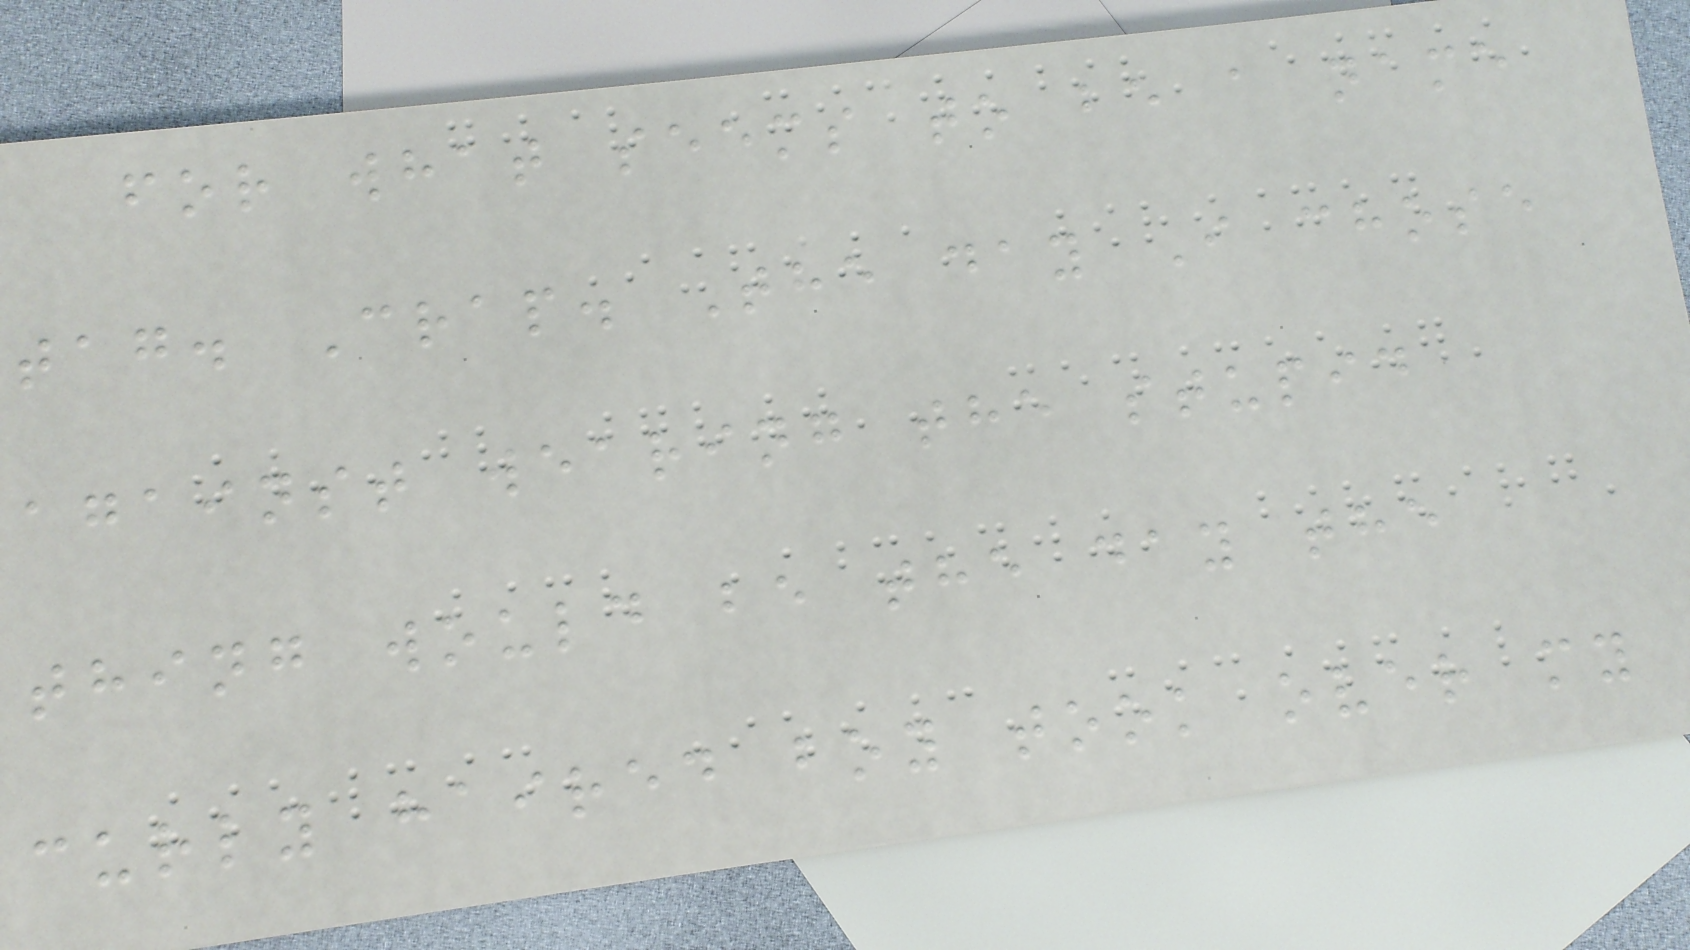for what seems to be a name
tag. Crap. The day I chose
against wearing the stupid
thing would be the day the
curly haired boy took over my
